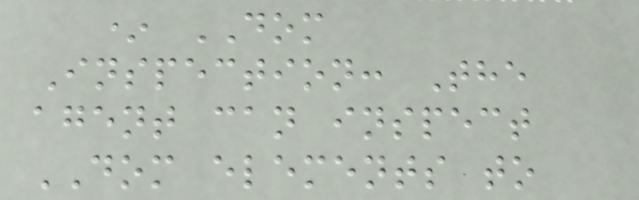* DOM
Inspection: The
agent can inspect
DOM elements to
